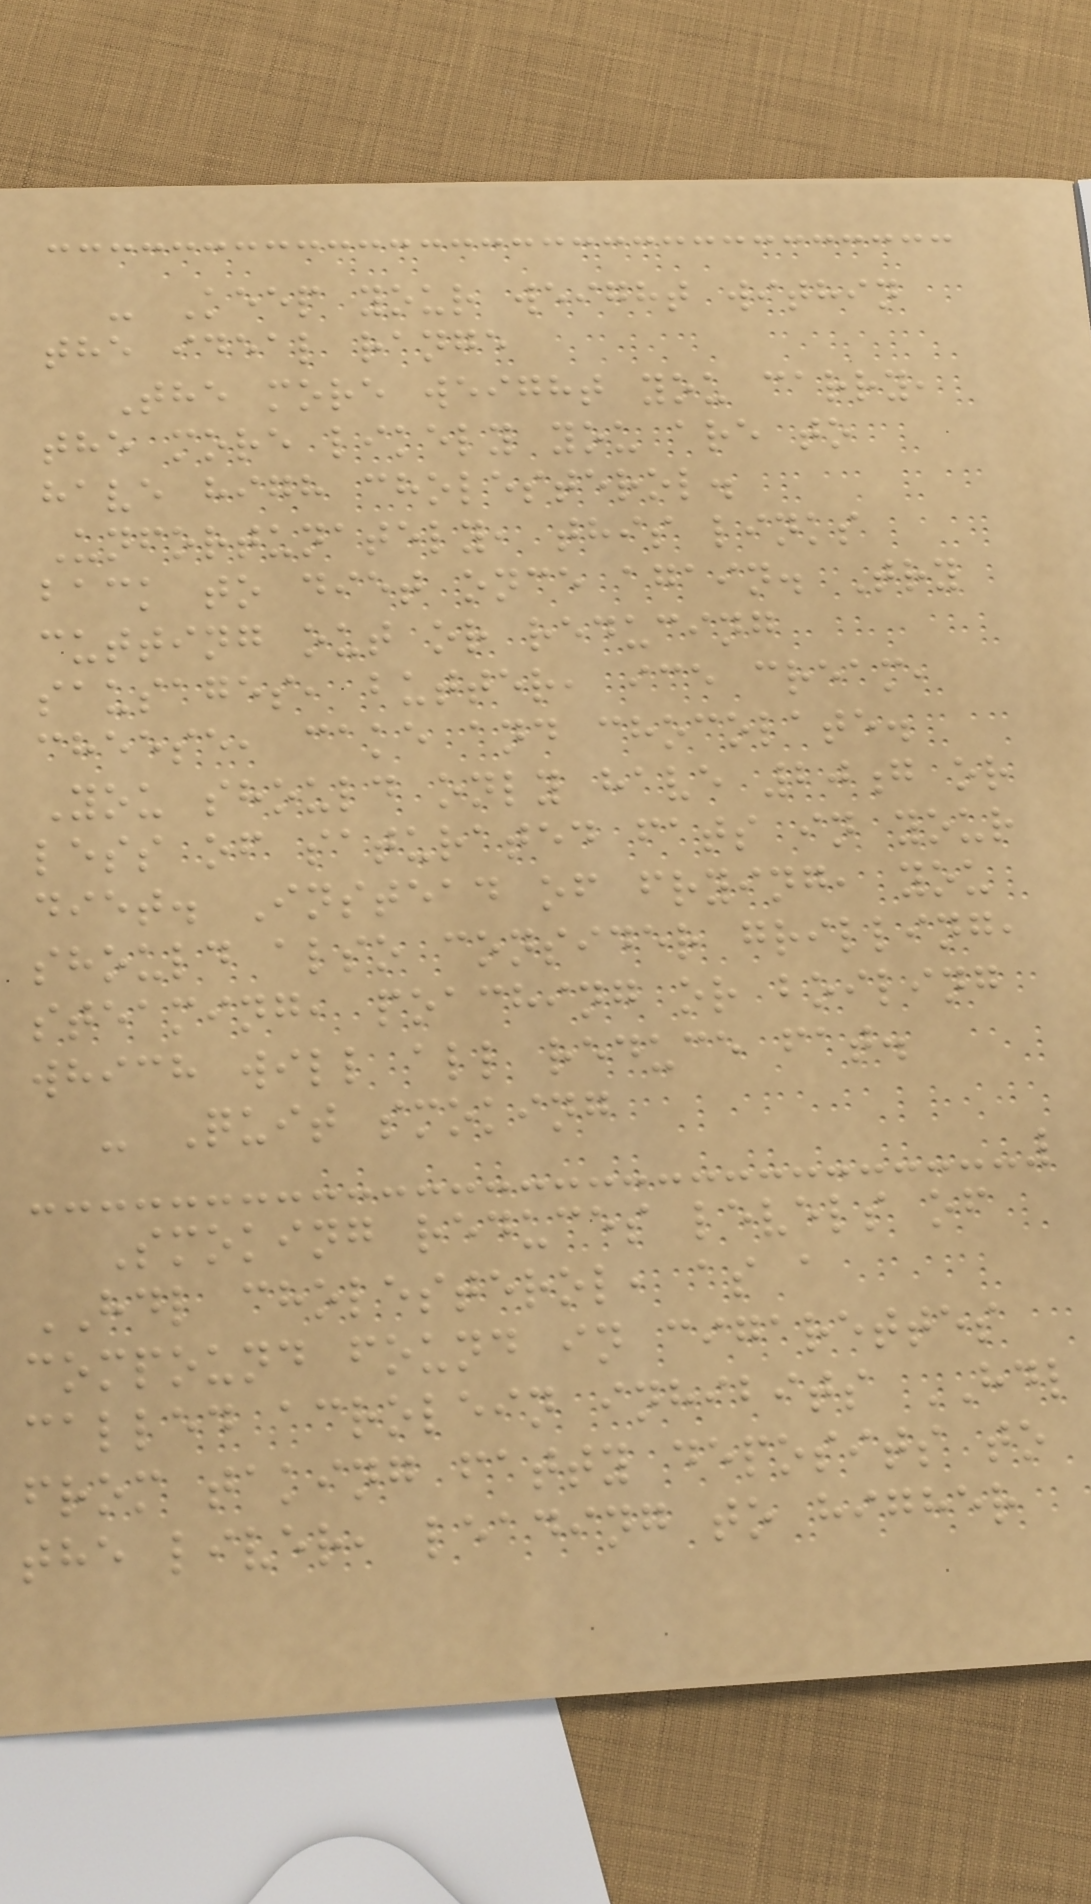- Keep your weight within
the ideal range
The more weight you carry,
the more likely you are to
have high cholesterol.
Unfortunately, this links
back to diet once again. Try
cutting out or reducing
sausages, butter, ice cream,
cheese, cake and chocolate.
You should only have 20g or
less of saturated fats in your
diet. Instead of frying, you
should also consider grilling,
steaming, poaching or boiling
which will all reduce fat.
- Quit smoking
Smoking reduces levels of
HDL cholesterol, as a
compound found in cigarettes
called acrolein inhibits HDL
from taking fatty deposits to
the liver, leading to higher
